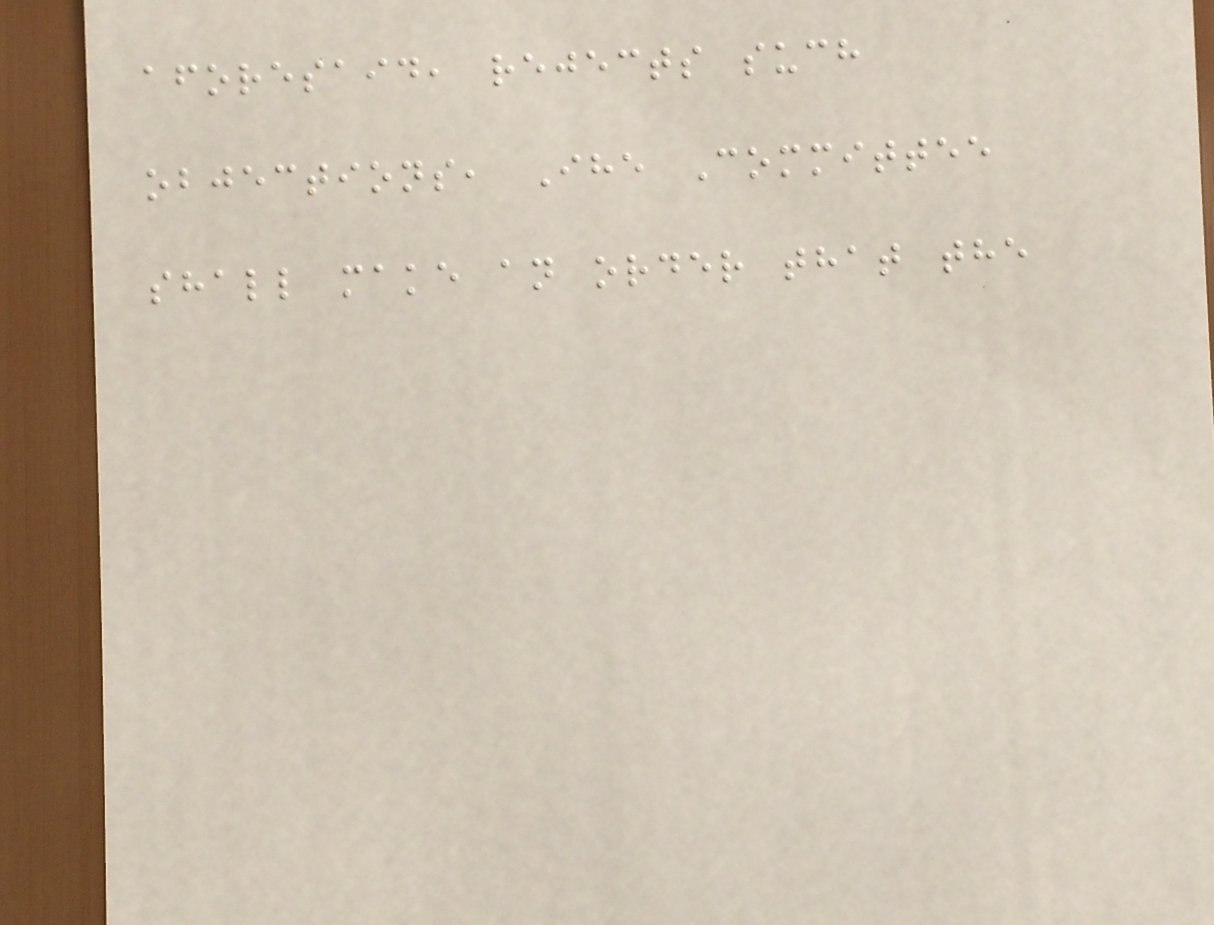aforesaid, rejects such
objections, Ihe Committee
shall make an order that the
